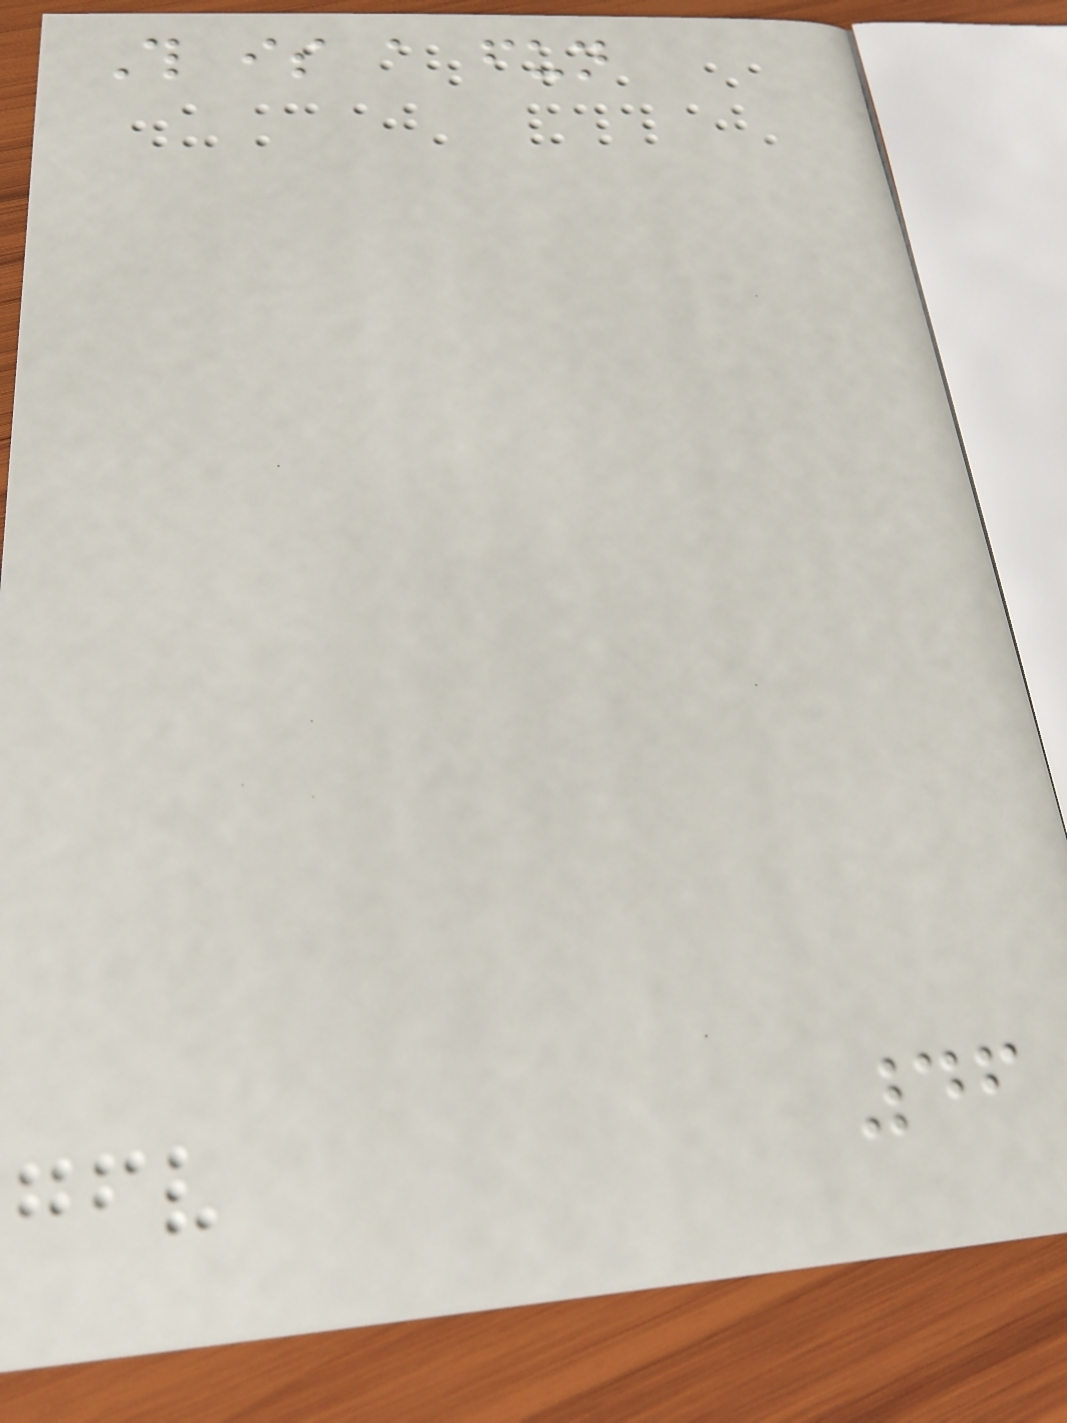This is a fun
46
